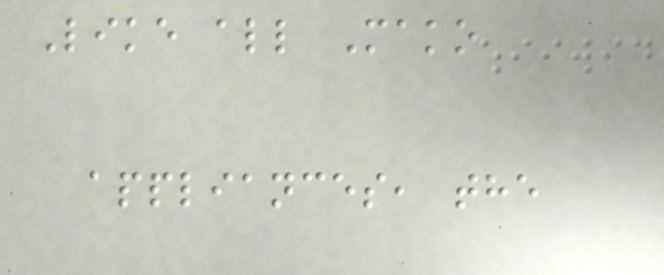Like all Mako
appliances, the
